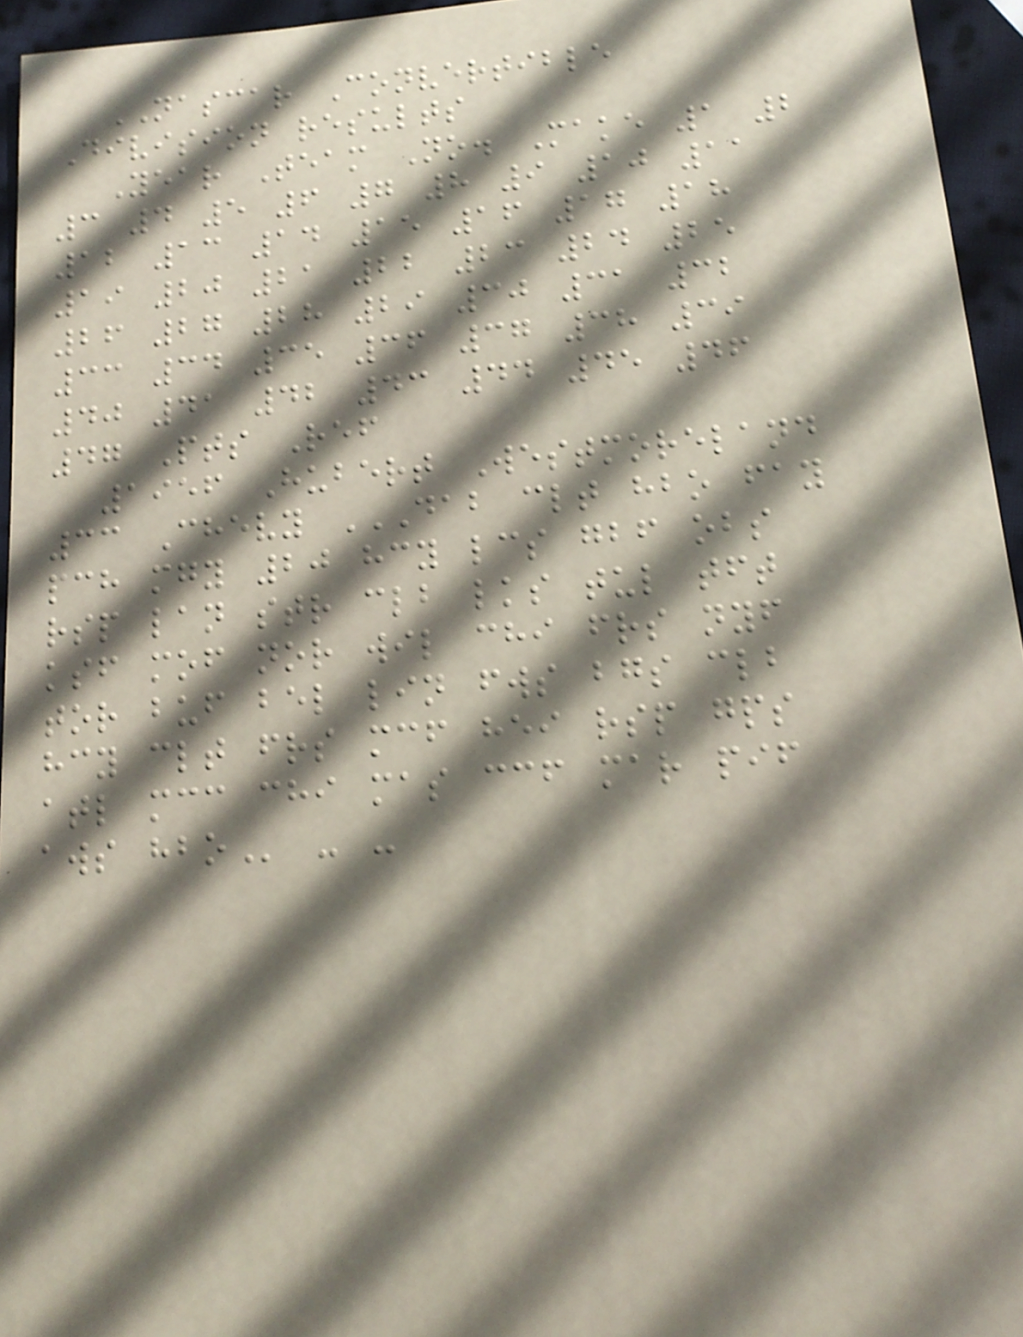NASCAR Convertible
Division results
Year Team No. Make 1 2
3 4 5 6 7 8 9 10 11
12 13 14 15 16 17 18
19 20 21 22 23 24 25
26 27 28 29 30 31 32
33 34 35 36 37 38 39
40 41 42 43 44 45 46
47 Pts Ref
1956 Hubert Westmoreland
33 Chevy DAB CLT HBO FAY
PCH MGY 20 HCY LCS GBF OBS
RSP LAN STR CLB LKS TUL TFT
KSF MOF NOR WIL CHI FRS NYF
TOR BUF BEL LIN FWS BGS CLB
HCY CLT FRS MCF HEI RSP GPS
ATL MCC CHI MAS CCF MAR PIF
AWS HBO - -
